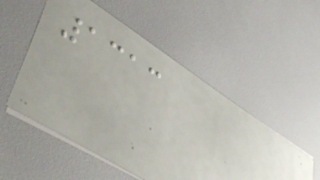1313
